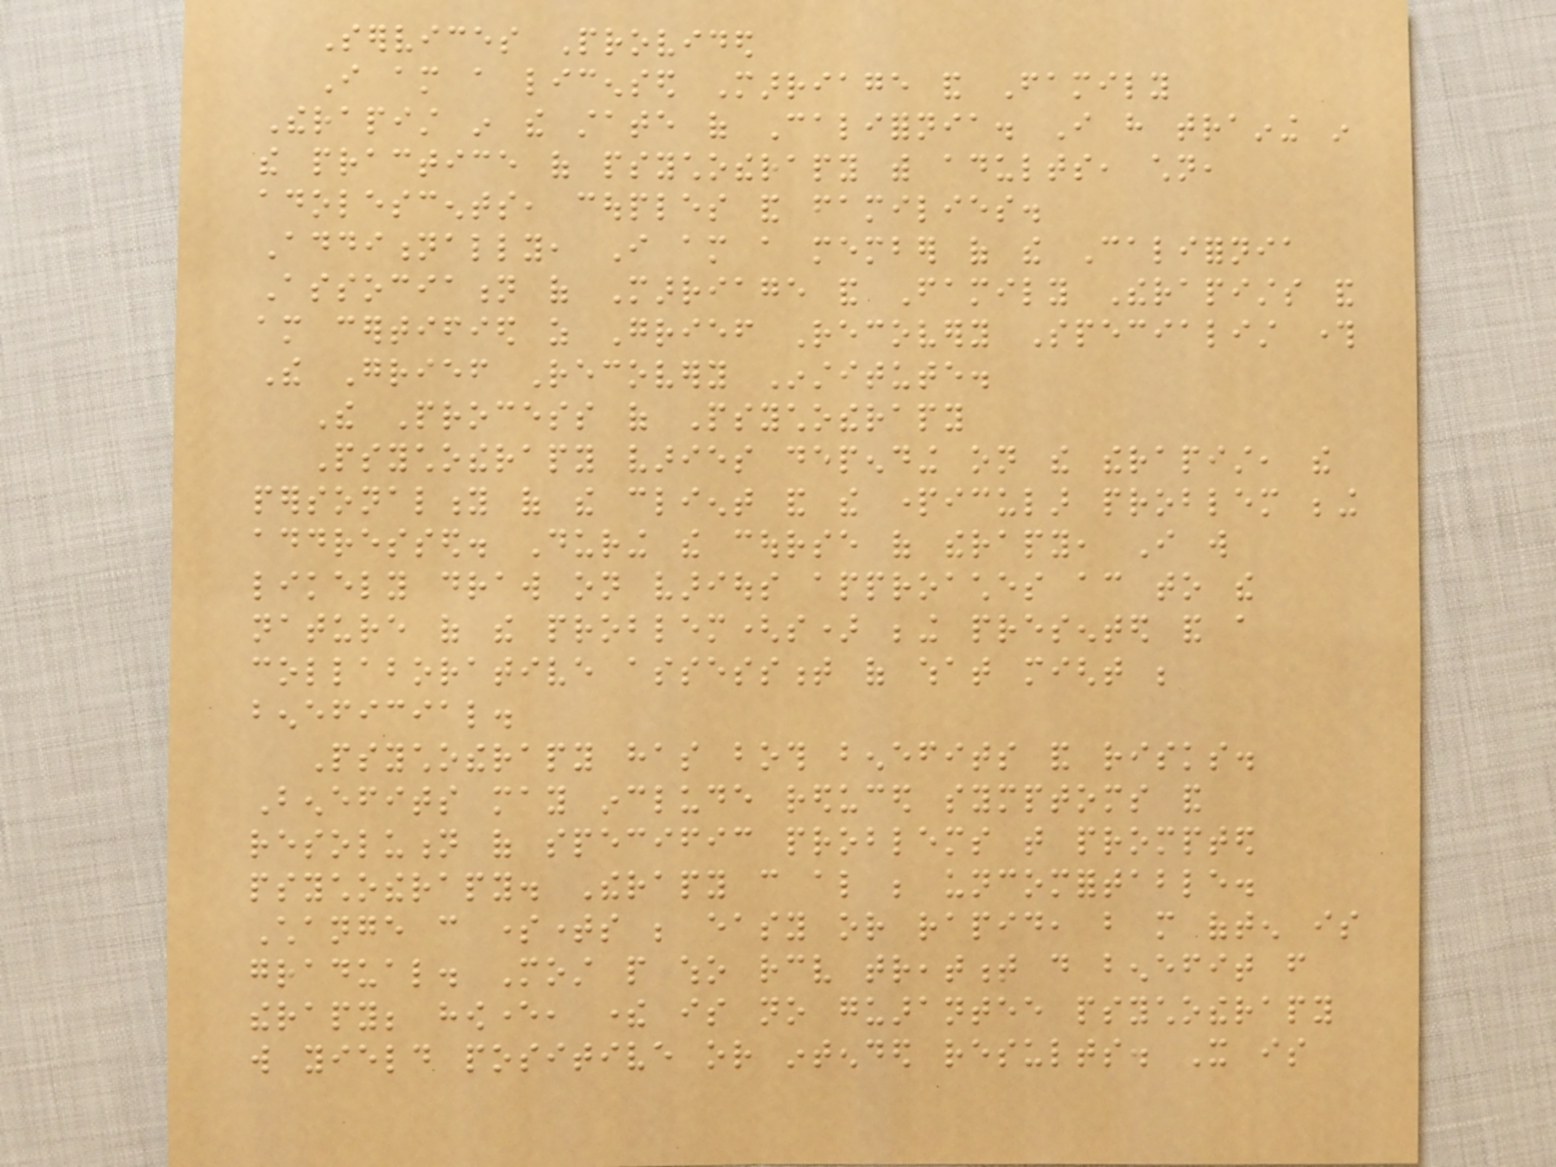Services Provided
I am a licensed Marriage and Family
Therapist in the state of California. I have training in
the practice of psychotherapy with adults, children,
adolescents, couples and families.
Additionally, I am a member of the California
Association of Marriage and Family Therapists and
am certified as Grief Recovery Specialist through
The Grief Recovery Institute.
The Process of Psychotherapy
Psychotherapy varies depending on the therapist, the
personality of the client and the particular problem being
addressed. During the course of therapy, I will
likely draw on various approaches according to the
nature of the problem(s) being presented and a
collaborative assessment of what might be
beneficial.
Psychotherapy has both benefits and risks.
Benefits may include reduced symptoms and
resolution of specific problems that prompted
psychotherapy. Therapy can also be uncomfortable.
Change can sometimes be easy or rapid, but more often is
gradual. Most people who receive treatment do benefit from
therapy; however, there is no guarantee psychotherapy
will yield positive or intended results. It is
